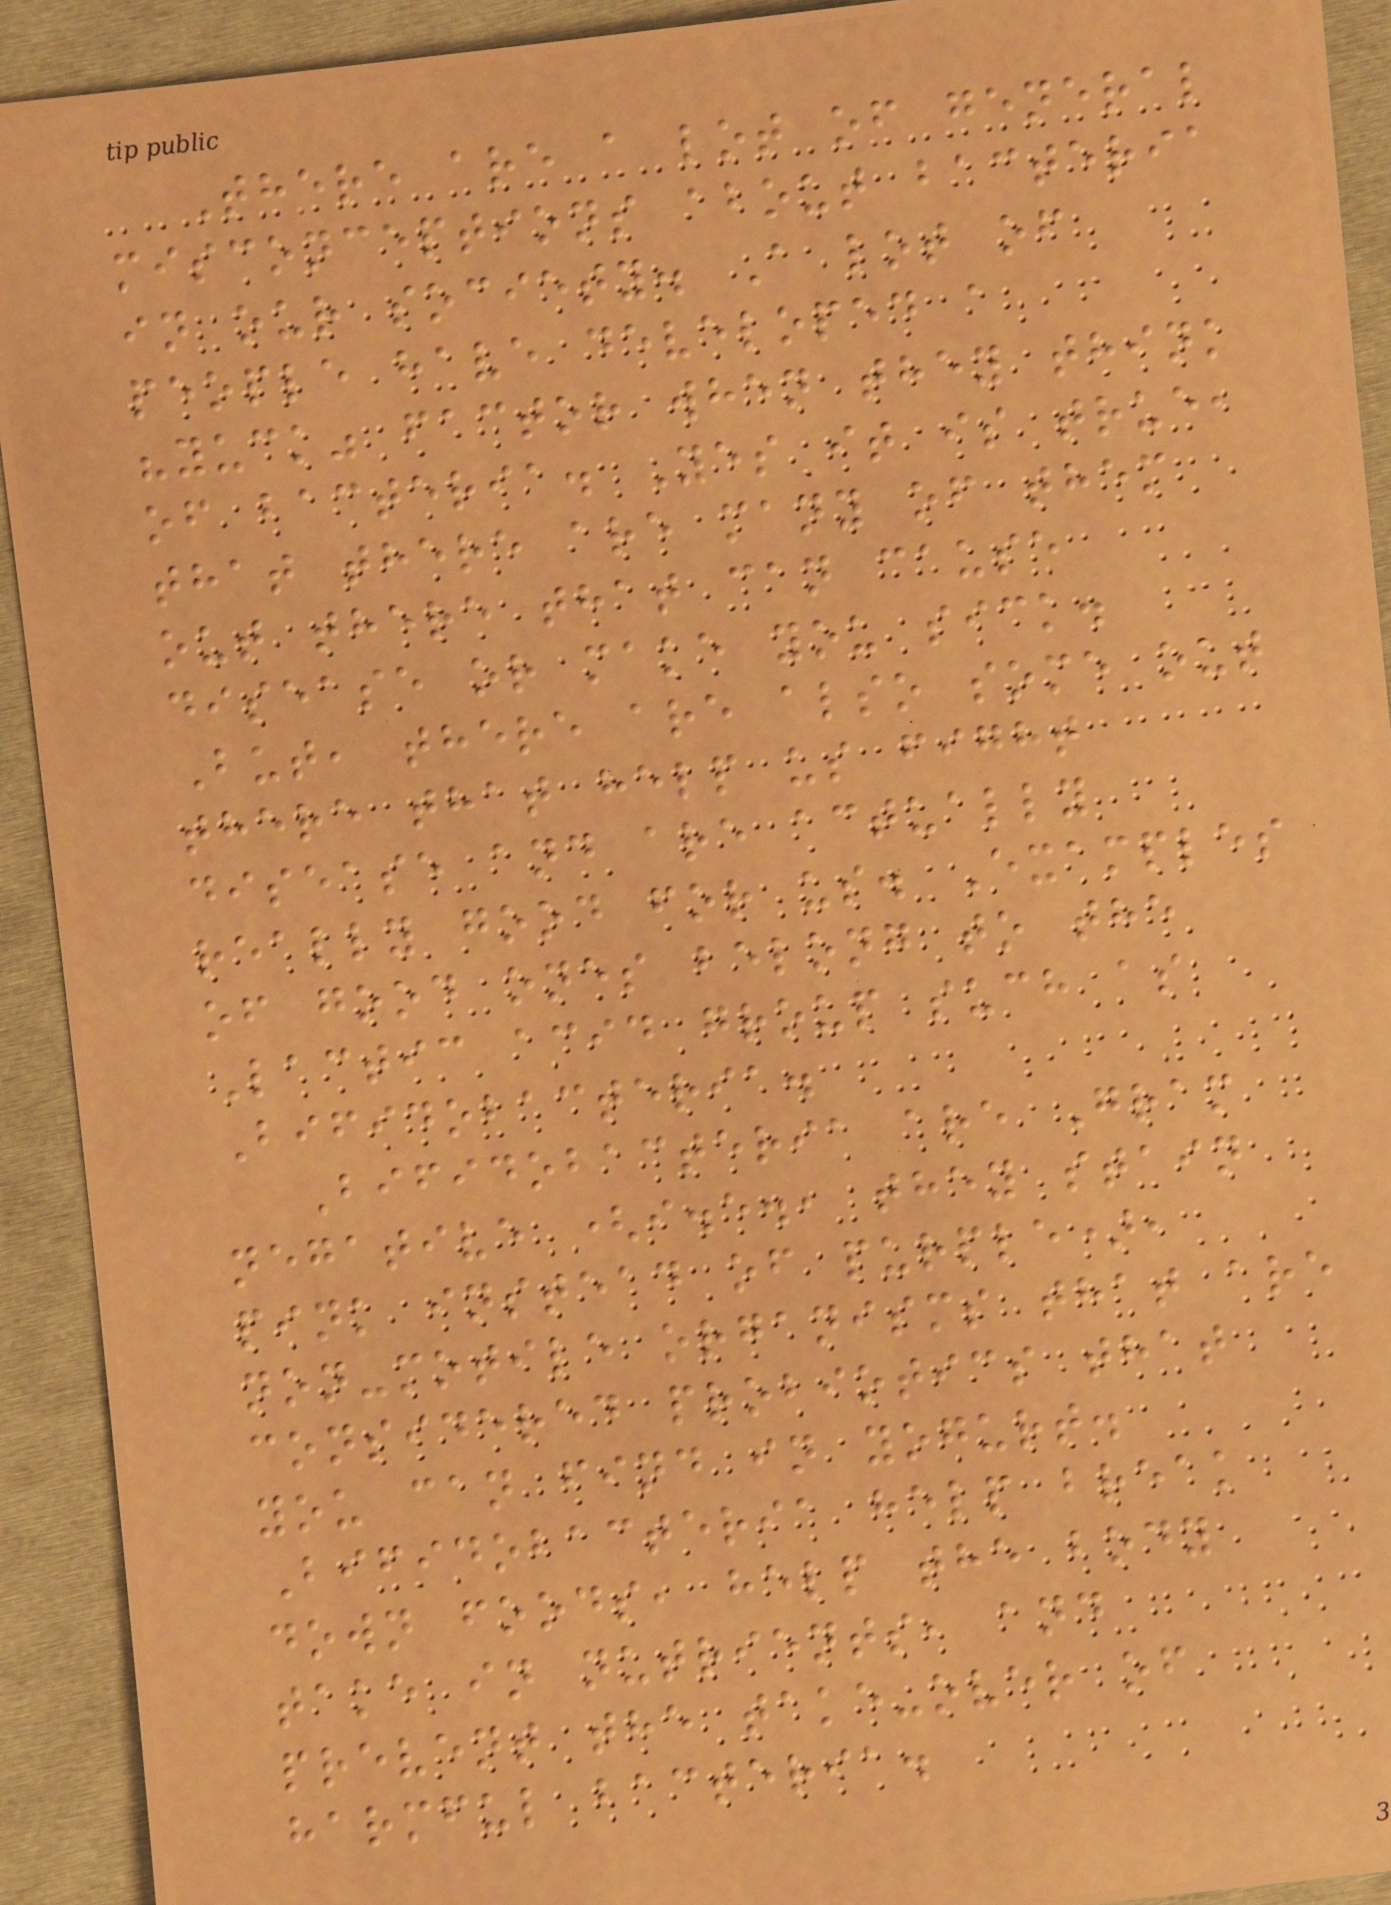There are a lot of general
misconceptions about bacteria
in our society. A lot of
people have developed a
"yuck" factor when they think
of bacteria. Yes it is true,
that there are many of them
out there that can cause
disease or make you sick.
But, there are also some out
there that help us fight
disease and are actually
really good for us. Examples
of good ones belong to the
Lactic acid group such as
Bifidobacteria.
Bifidobacteria are Gram
negative (i.e., they stain
pink instead of purple),
non-motile organisms that are
considered probiotics that
you can find in yogurt.
Bifidobacteria help break
down foods, help the body
take in nutrients, and
prevent the take-over of
harmful bacteria.
